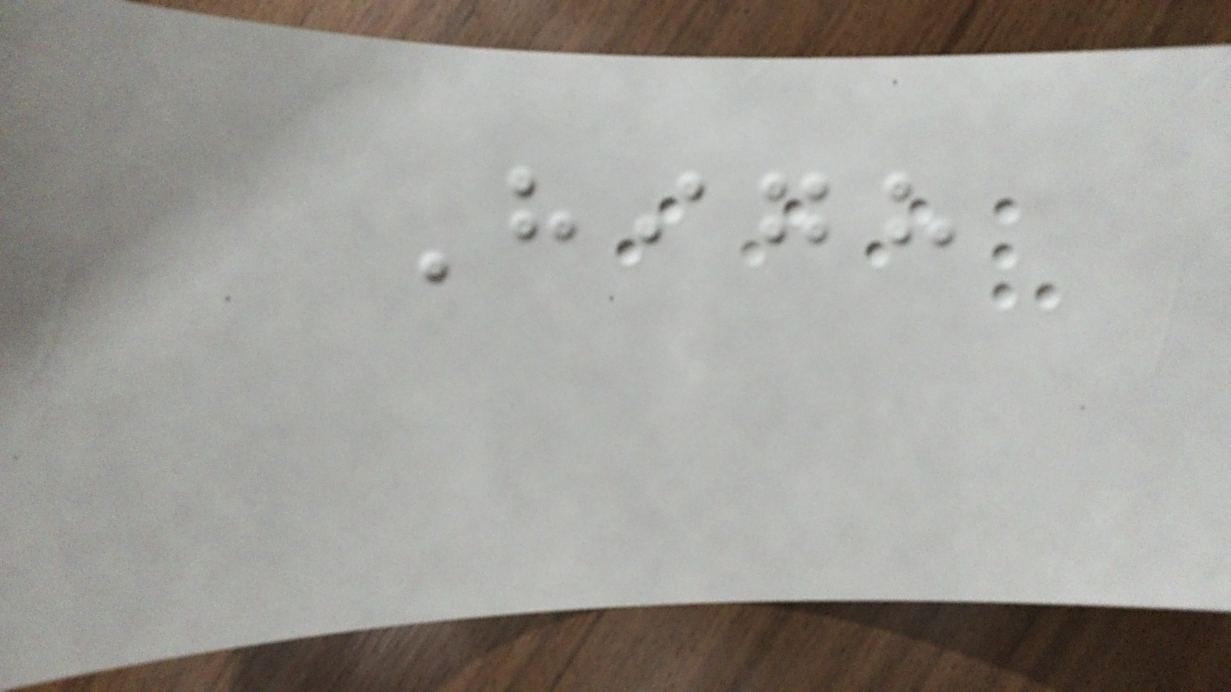High
